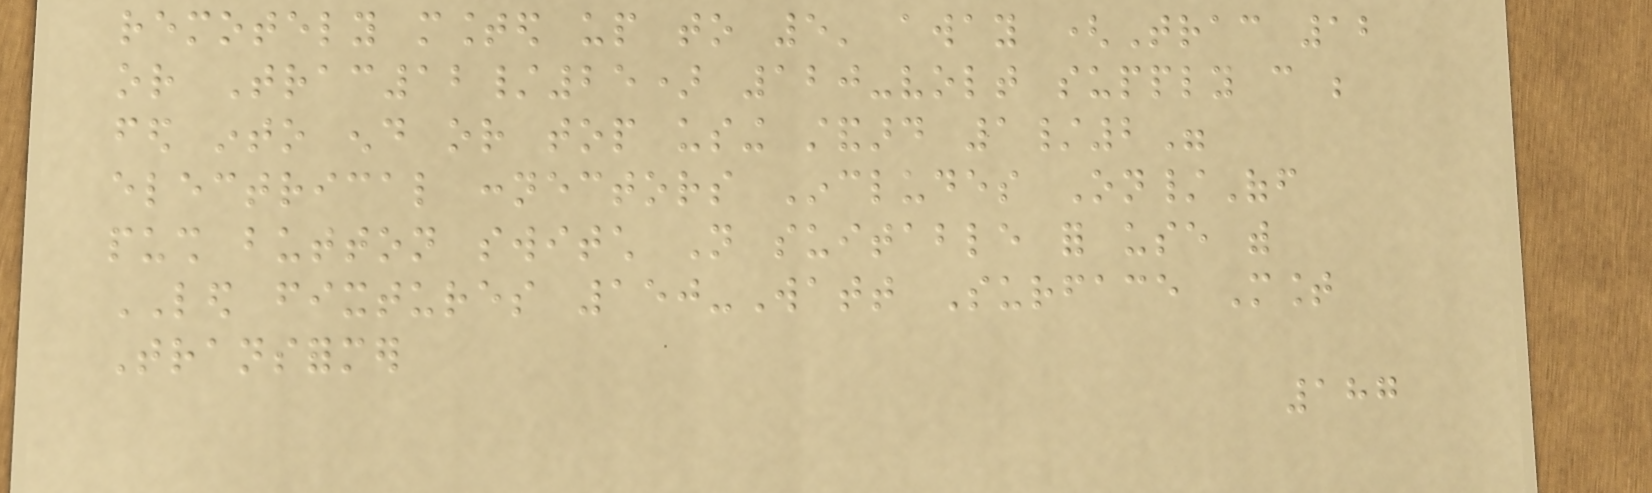remotely mounted up to 5' away (Trac 12
or Trac12/25) 120-volt supply can be
fed into end or top using standard 1/2"
electrical connectors Includes On/Off
push button switch Not suitable for use with
LED fixtures 150-Watt Surface Mount
Transformer
187
